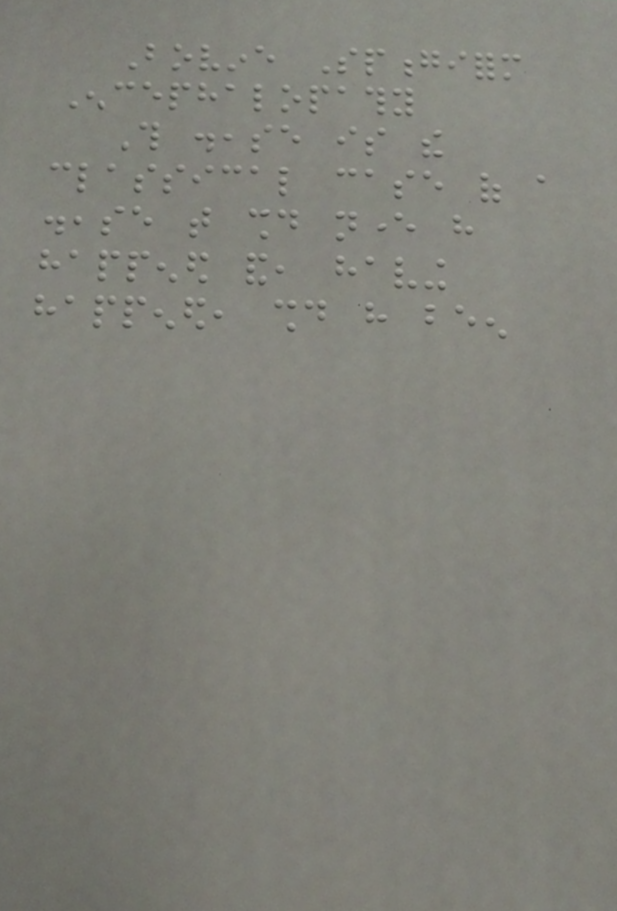Bovine Spongiform
Encephalopathy
This disease is the
classical case of a
disease that should never have
happened and, having
happened, should have been
